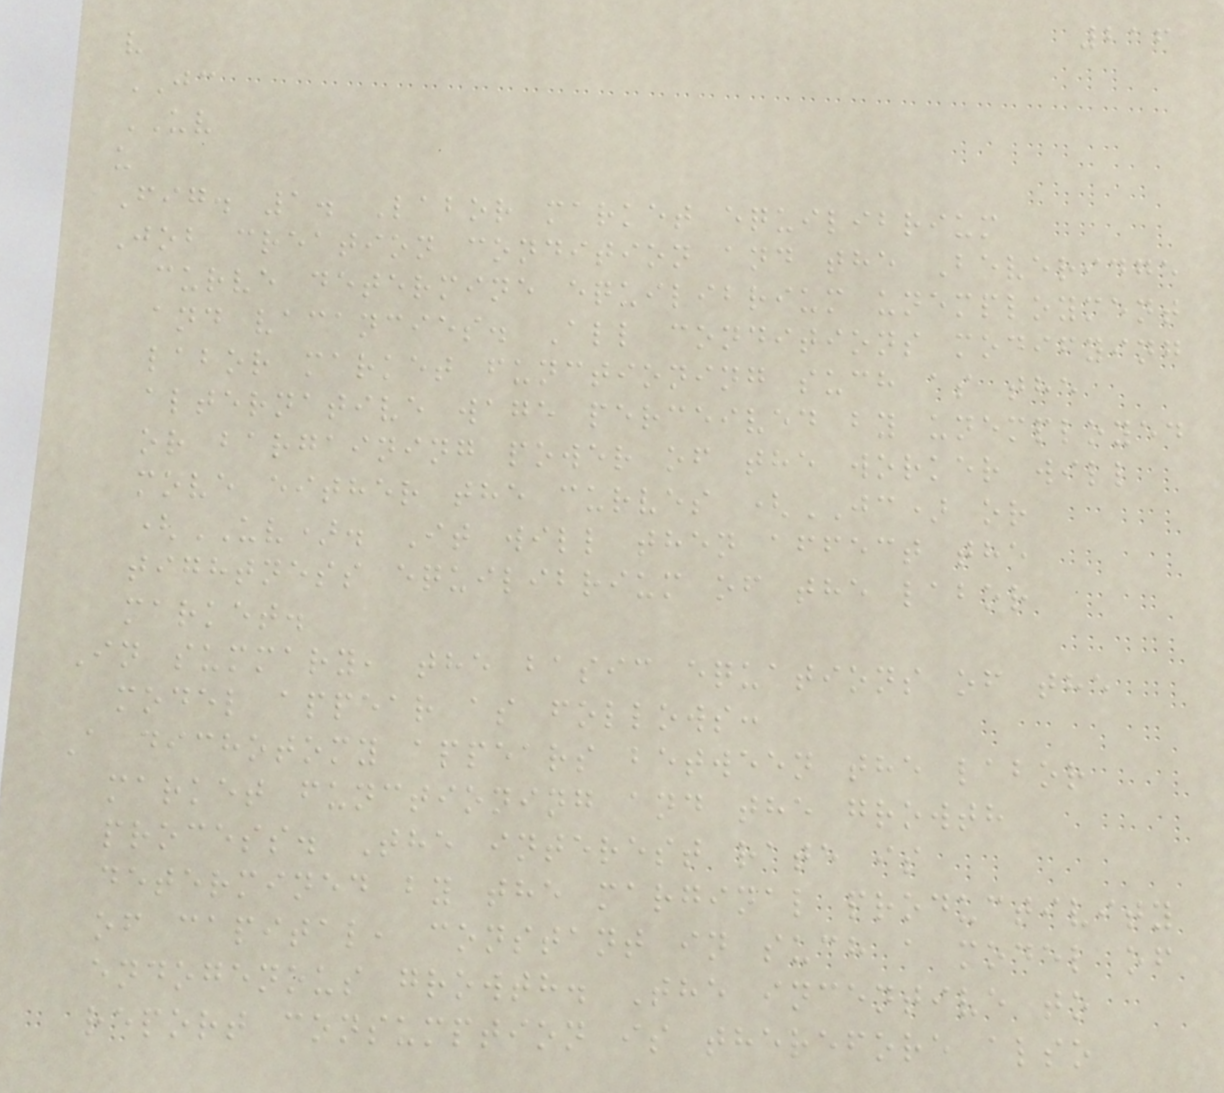216
v
JC
UV
u
Fig. 1. Labor market equilibrium
Job creation condition and the Beveridge
curve determine equilibrium unemployment
and vacancies. All conditions modifying
labor market functioning such as the
alternative wage perceived by unemployed
or bargaining power of the worker will
move either the curves (JC) or
(UV). It will then affect the
tightness equilibrium of the labor
market.
In summary, the basic equations of the
model appear as follows:
A dichotomy appears between the labor
market functioning and the growth
process. The interest rate is
determined by the marginal productivity
of capital, constant in such a model of
endogenous growth. The incentive to
report consumption is therefore also
